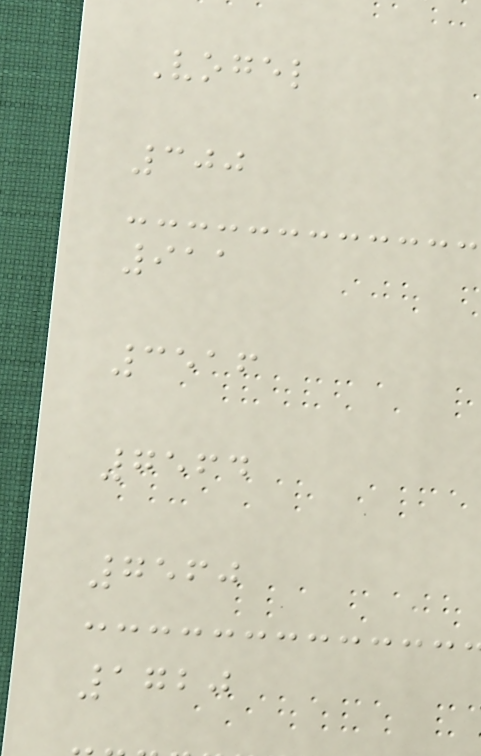Vogel
300
911
3516
7564
7560
1720
